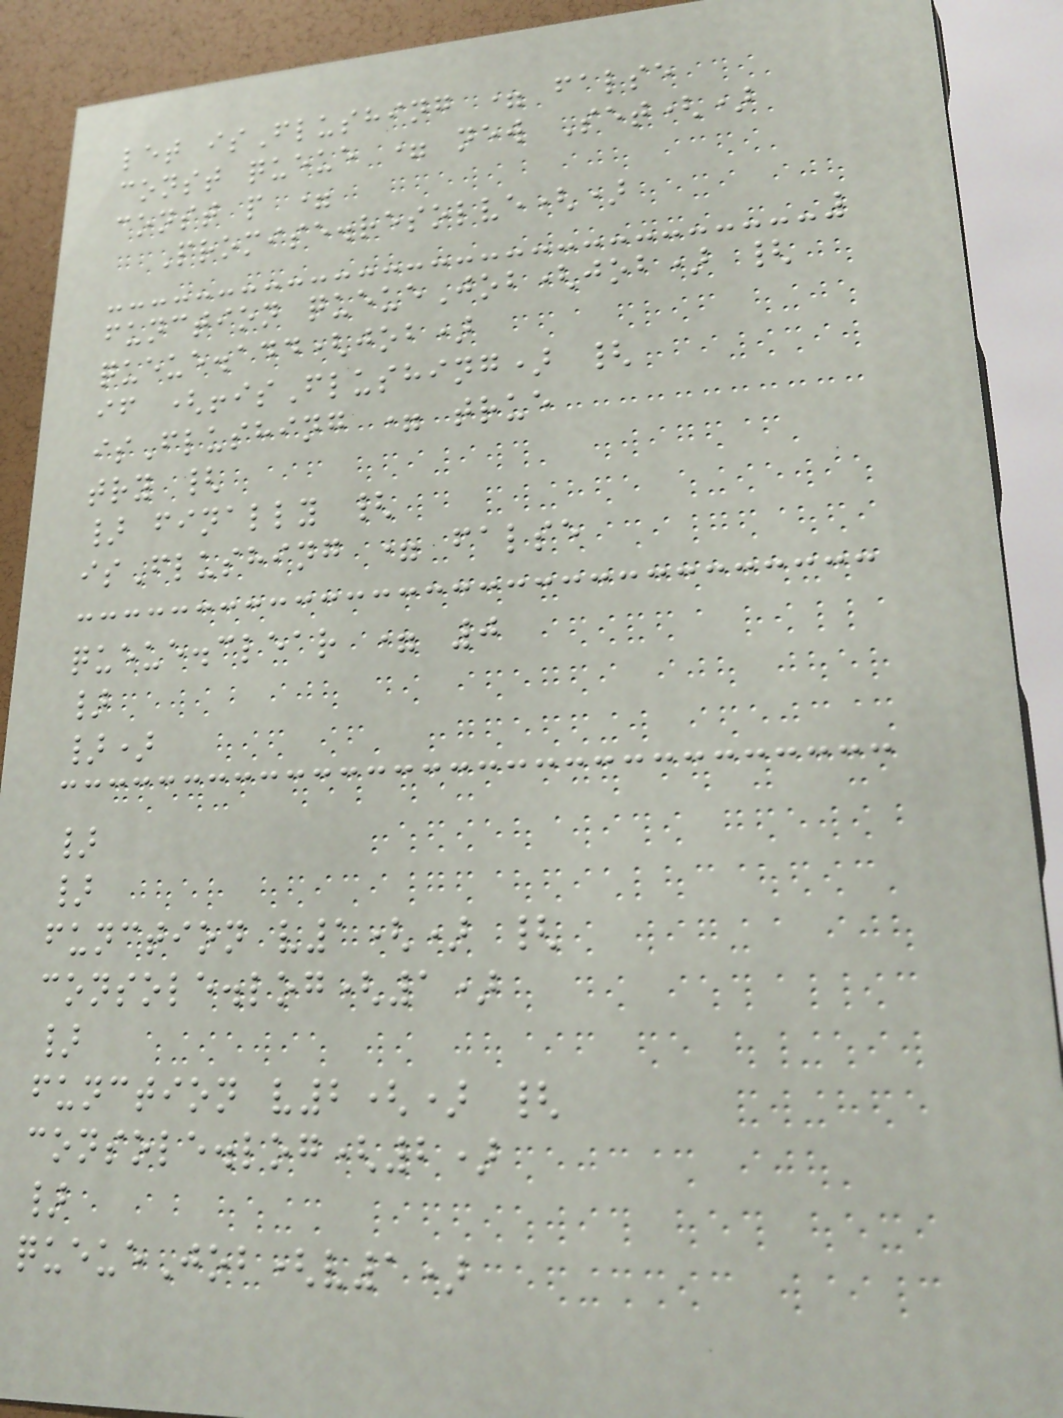let isFlushing = false
const queue = new Set()
const p =
Promise.resolve()
function queueJob(job) {
queue.add(job)
if (!isFlushing) {
isFlushing = true
try {
} finally {
isFlushing = false
queue.clear = 0
}
})
}
}
function v1() {
console.log(1)
}
function v2() {
console.log(2)
}
queueJob(v1)
